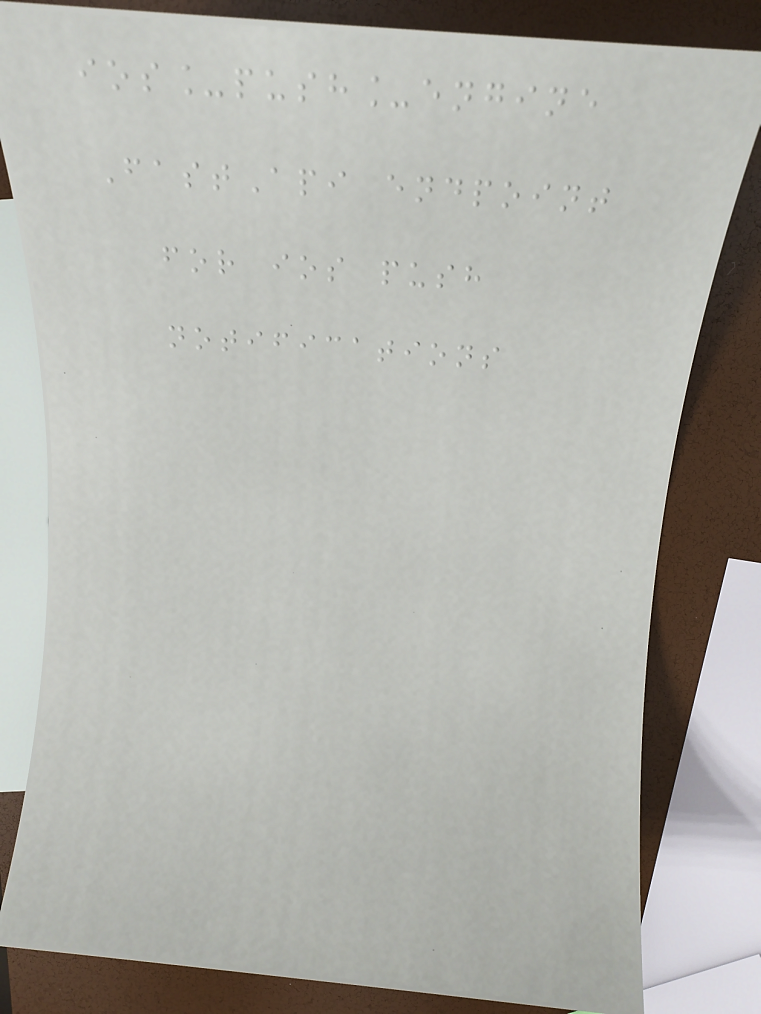ios_push_engine
FastApi endpoint
for ios push
notifications
